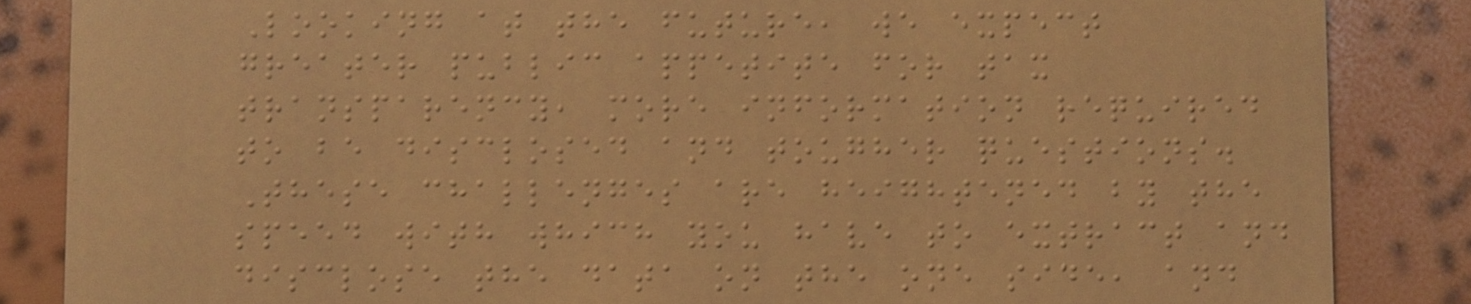Looking at the future, we expect
greater public appetite for tax
transparency, more information required
to be disclosed and tougher questions.
These challenges are heightened by the
speed with which you have to extract and
disclose the data on the one side, and
